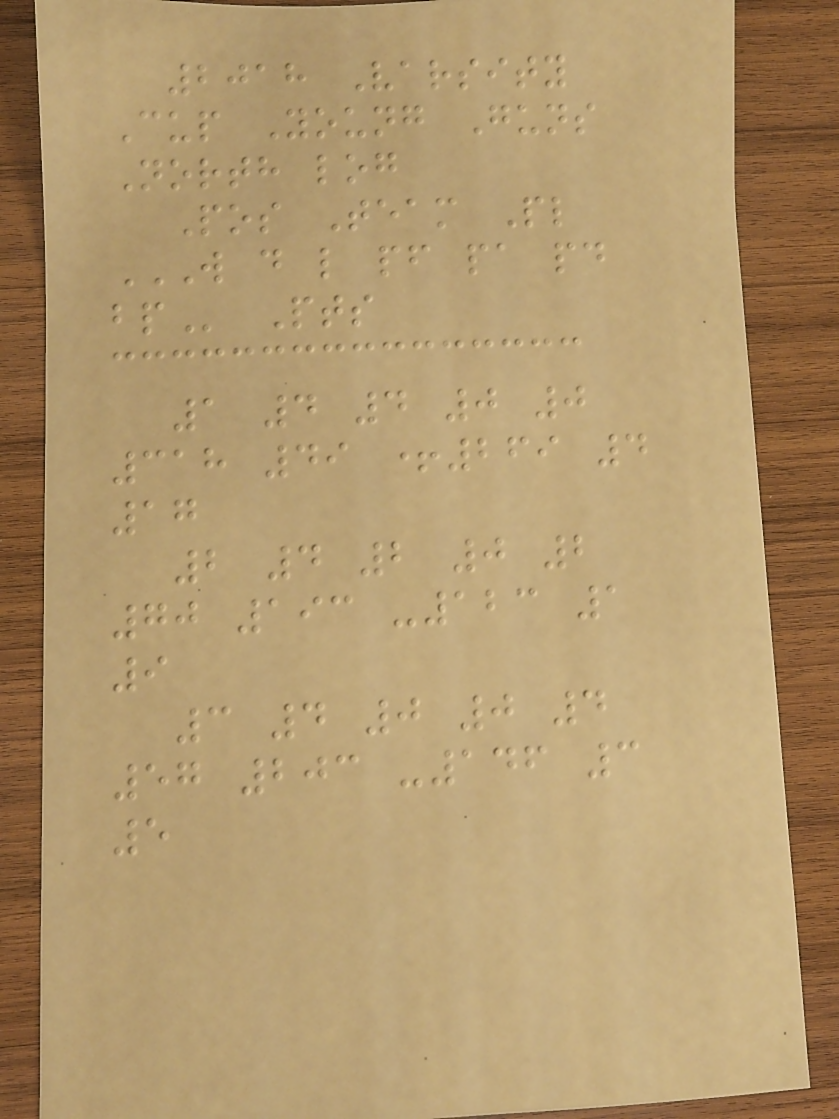2018 Varsity
Cup Young Guns
North log
Pos Team Pl
W D L PF PA PD
BP Pts
1 4 4 0 0
318 49 +269 4
17
2 4 2 0 2
70 193 -123 1
9
3 4 0 0 4
57 203 -146 3
5
